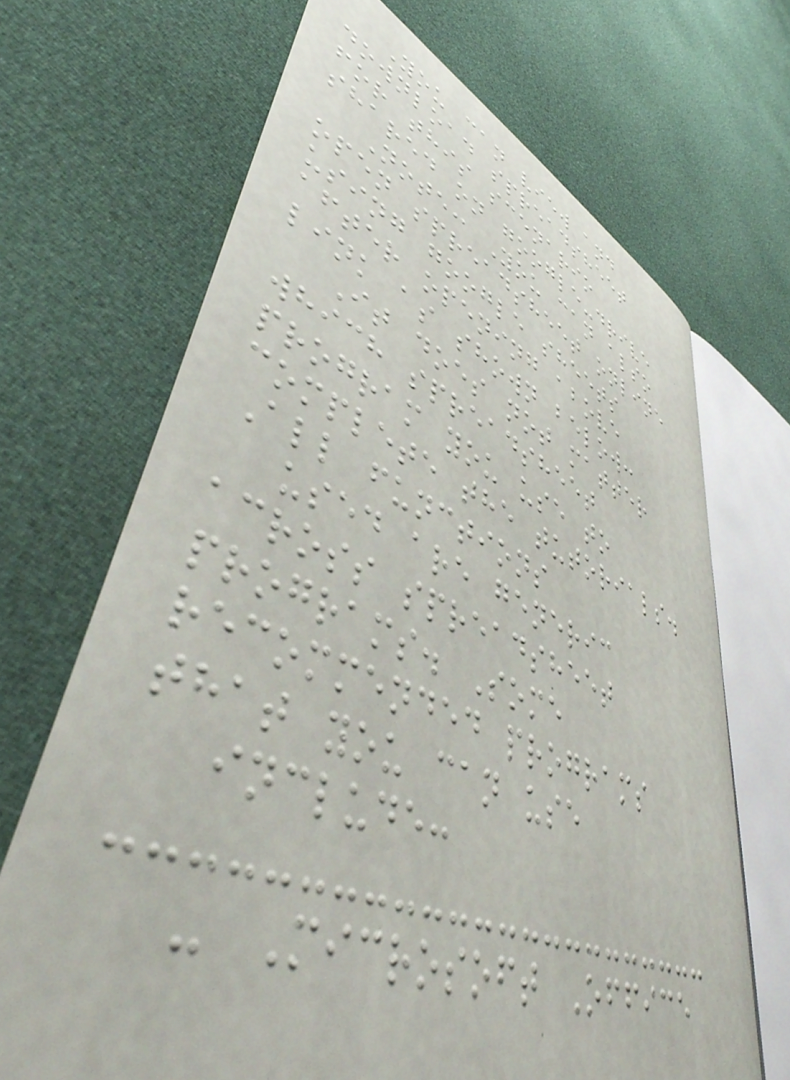You can view and
download spreadsheet
for this scenario
shared on google-drive
Note: You can also
open spreadsheet online
using google sheets
after opening above
link as shown below:
It does not matter
which spreadsheet
program you use to
complete the tutorials.
All functions
used are generic
across spreadsheet
programs. Some
recommended programs
that you can use
include:
- Microsoft Office
